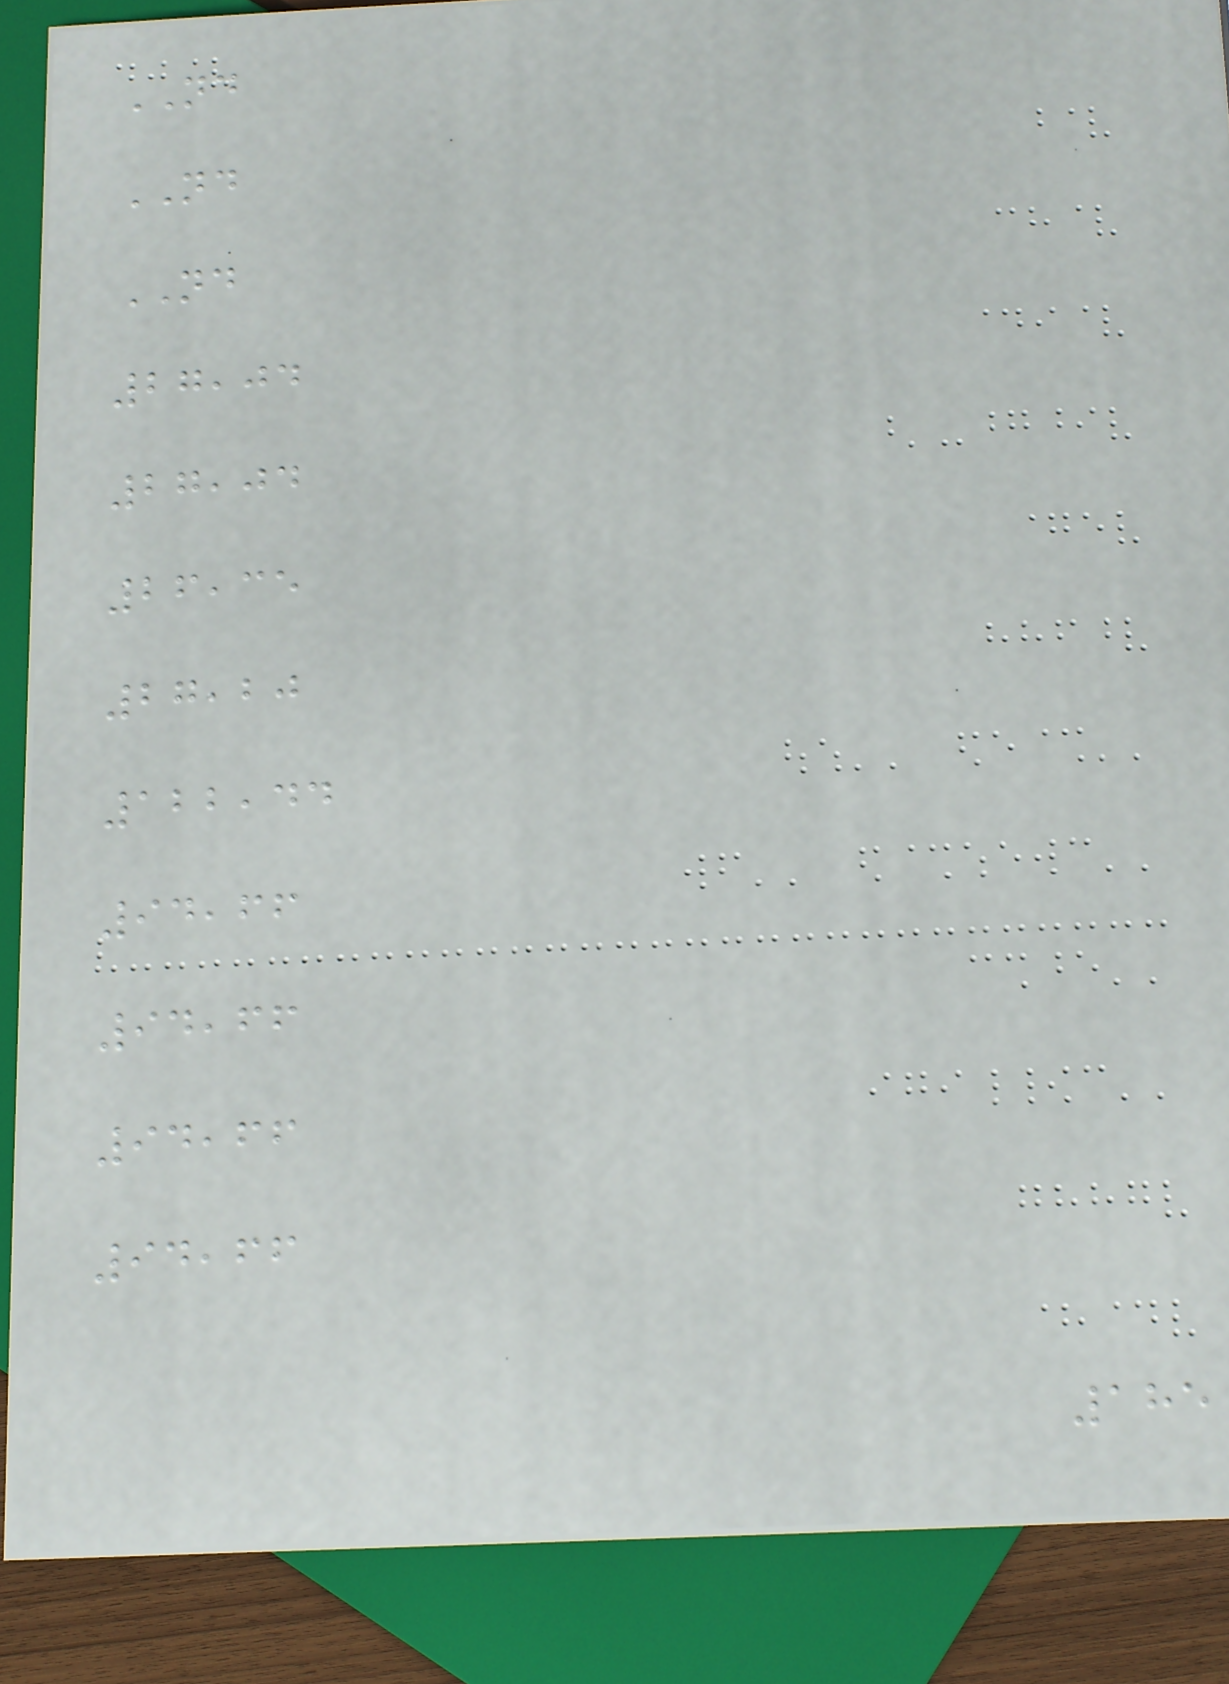ND
ND
ND
27,04
27,04
26,35
27,20
122,44
94,66
94,66
94,66
94,66
185
